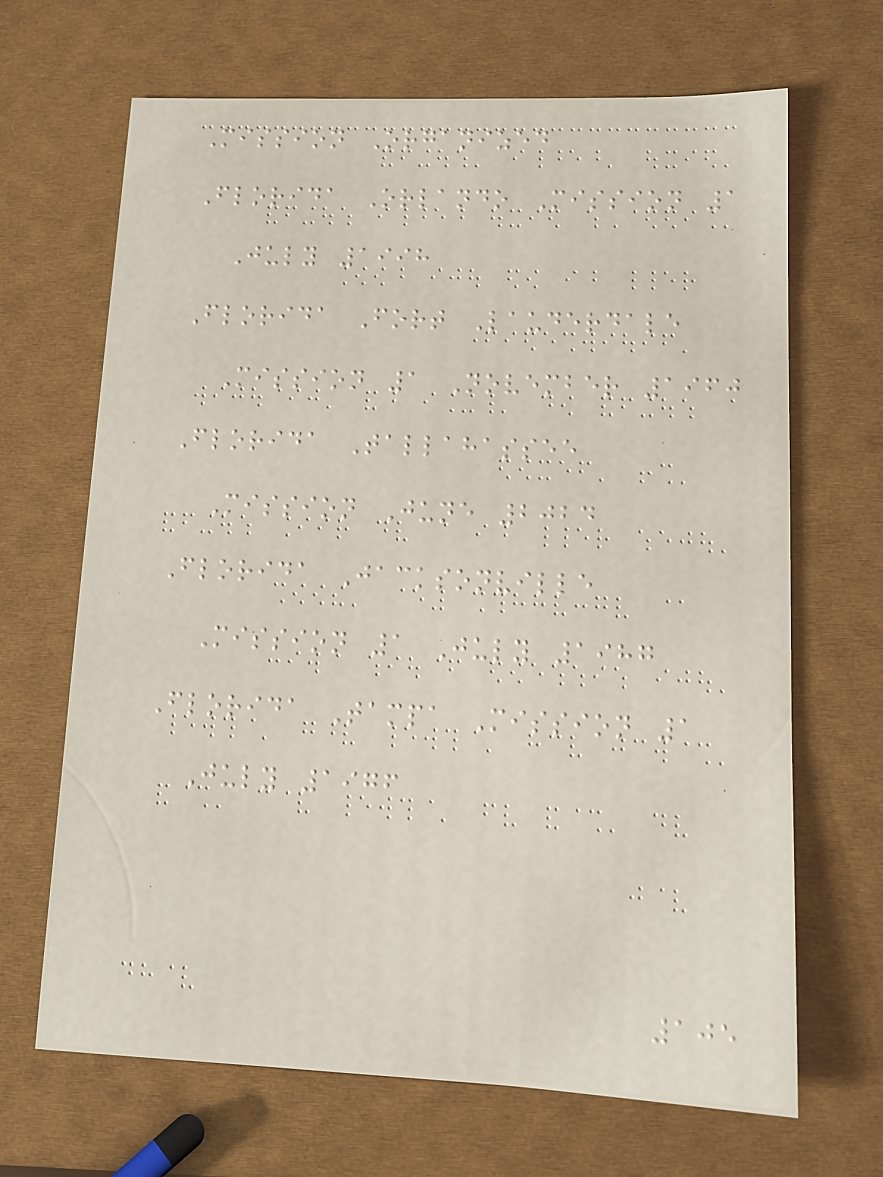Mission Organized
Florida Orlando Mission 1
July 1998
Florida Fort Lauderdale
Mission 1 November 1960
Florida Tallahassee
Mission June 2024
Florida Jacksonville
Mission 1 July 1987
Florida Tampa Mission 1
July 1976
105
